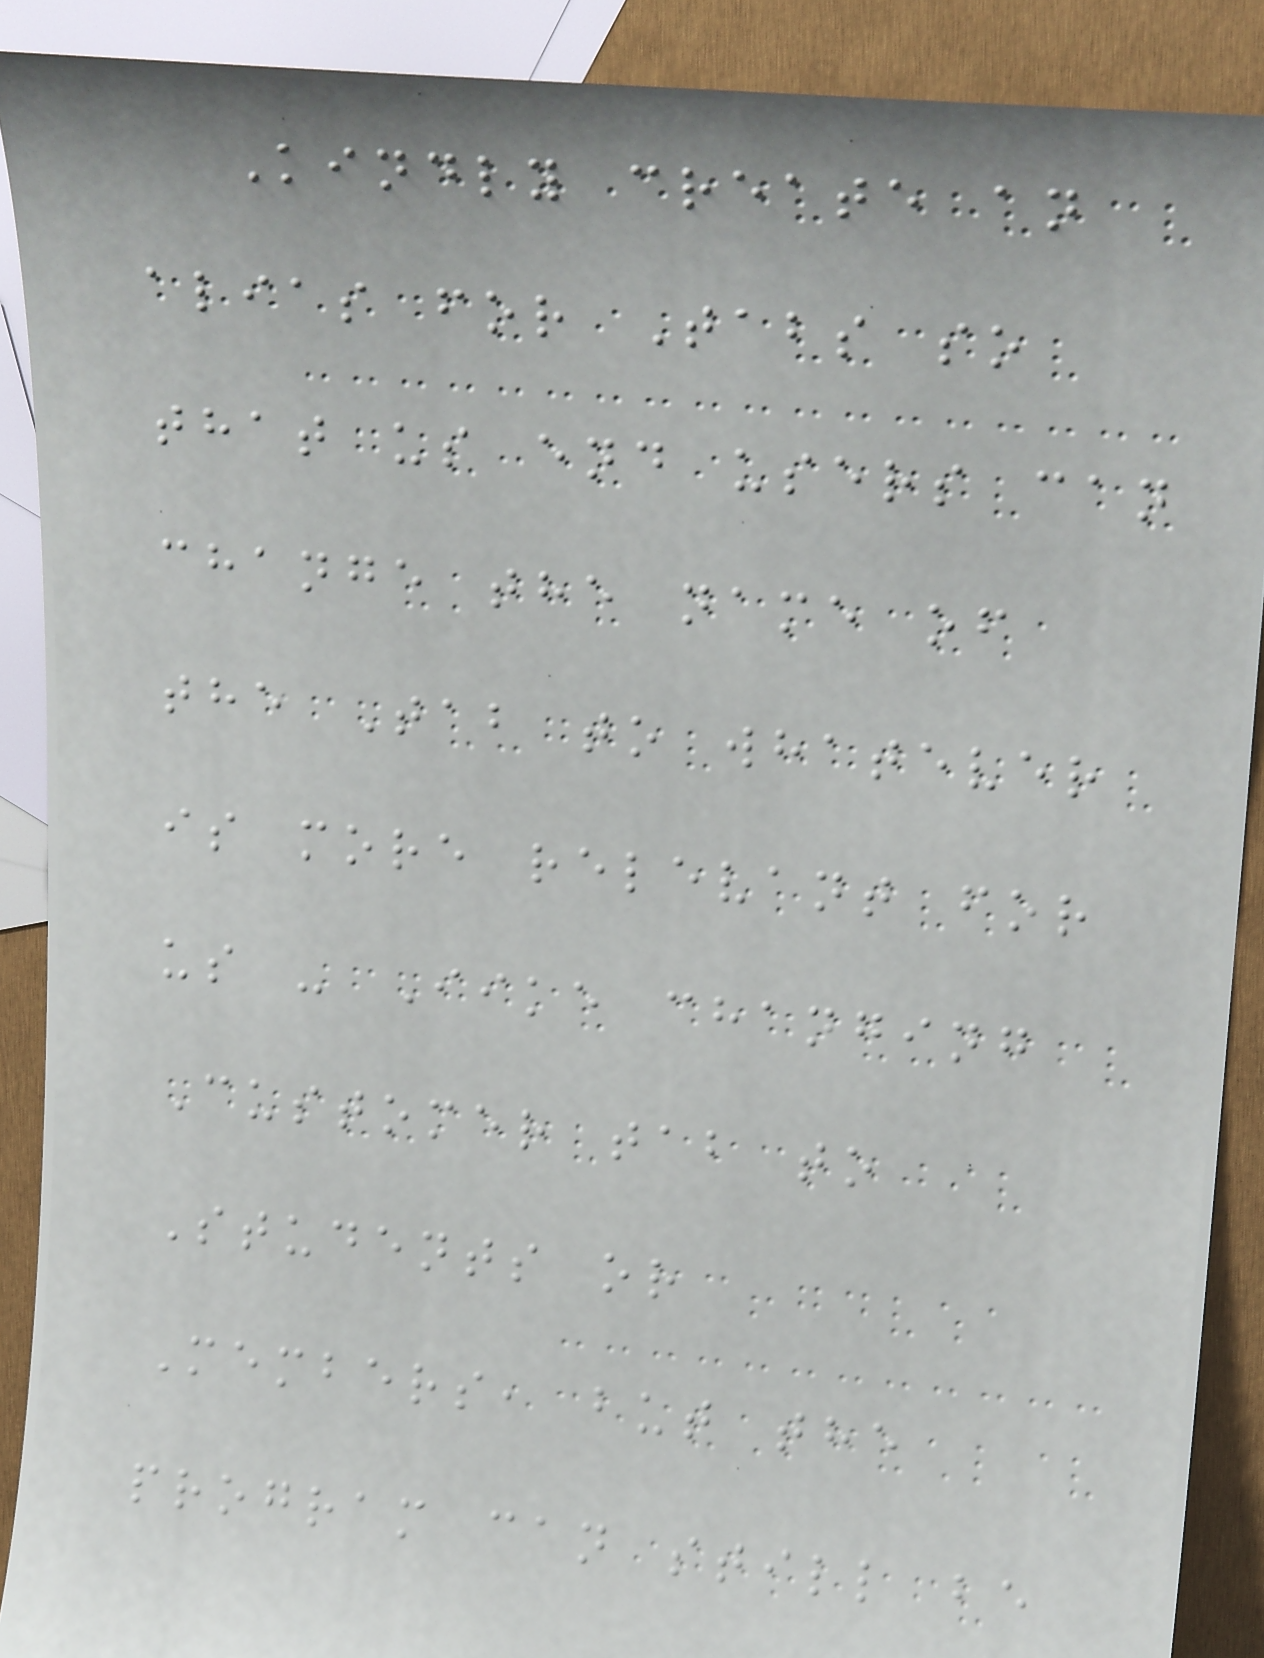Kindly create an
alias for Tabs so
that us end users can
change the name of
the Tab to whatever
is more relevant for
us - Iike changing
Customer tab to
Students or
Members, but the
program can still be
